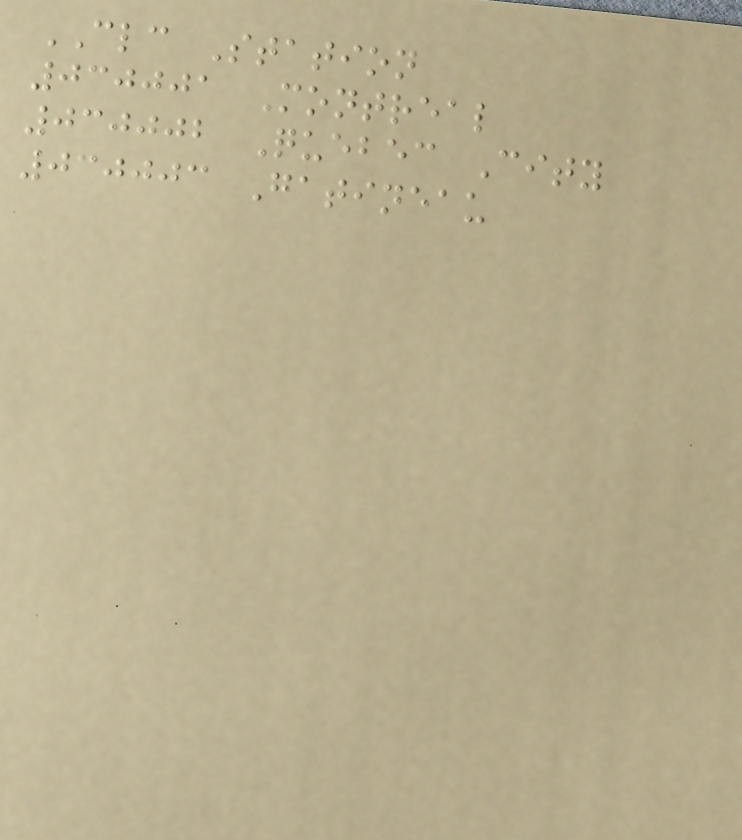CLC Station
030001 Montreal
030002 Quebec City
030003 Gatineau
